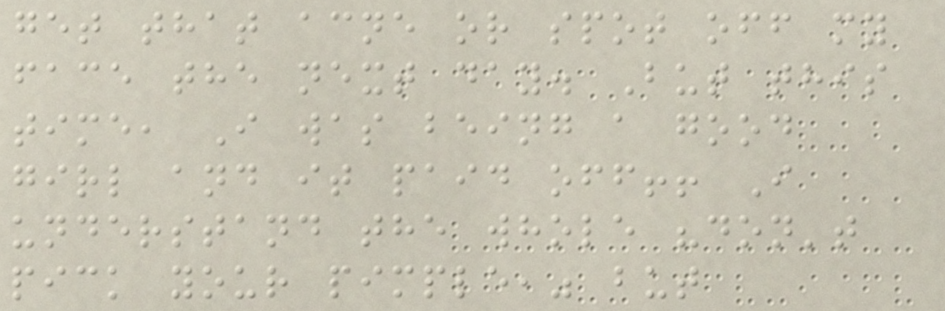get that acne or spot off my
face the next day. But this
time, I was being a good
girl and it paid off!! I
understand the whole "don't
pick your pimple," but
